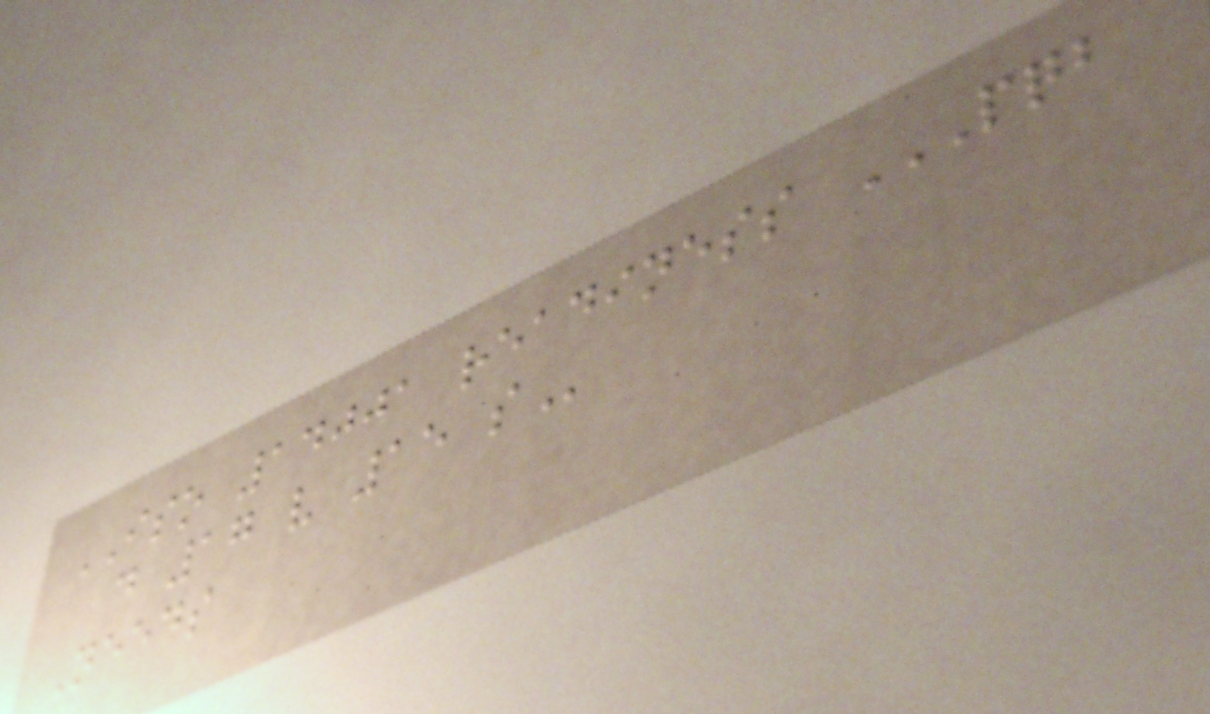ISO 14001 readiness PQB
D 17 V 15 S
Needs
